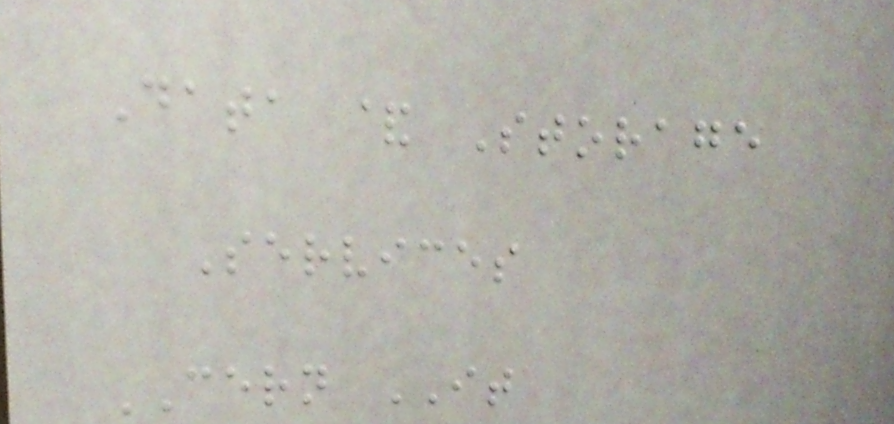Data & Storage
Services
CERN IT
